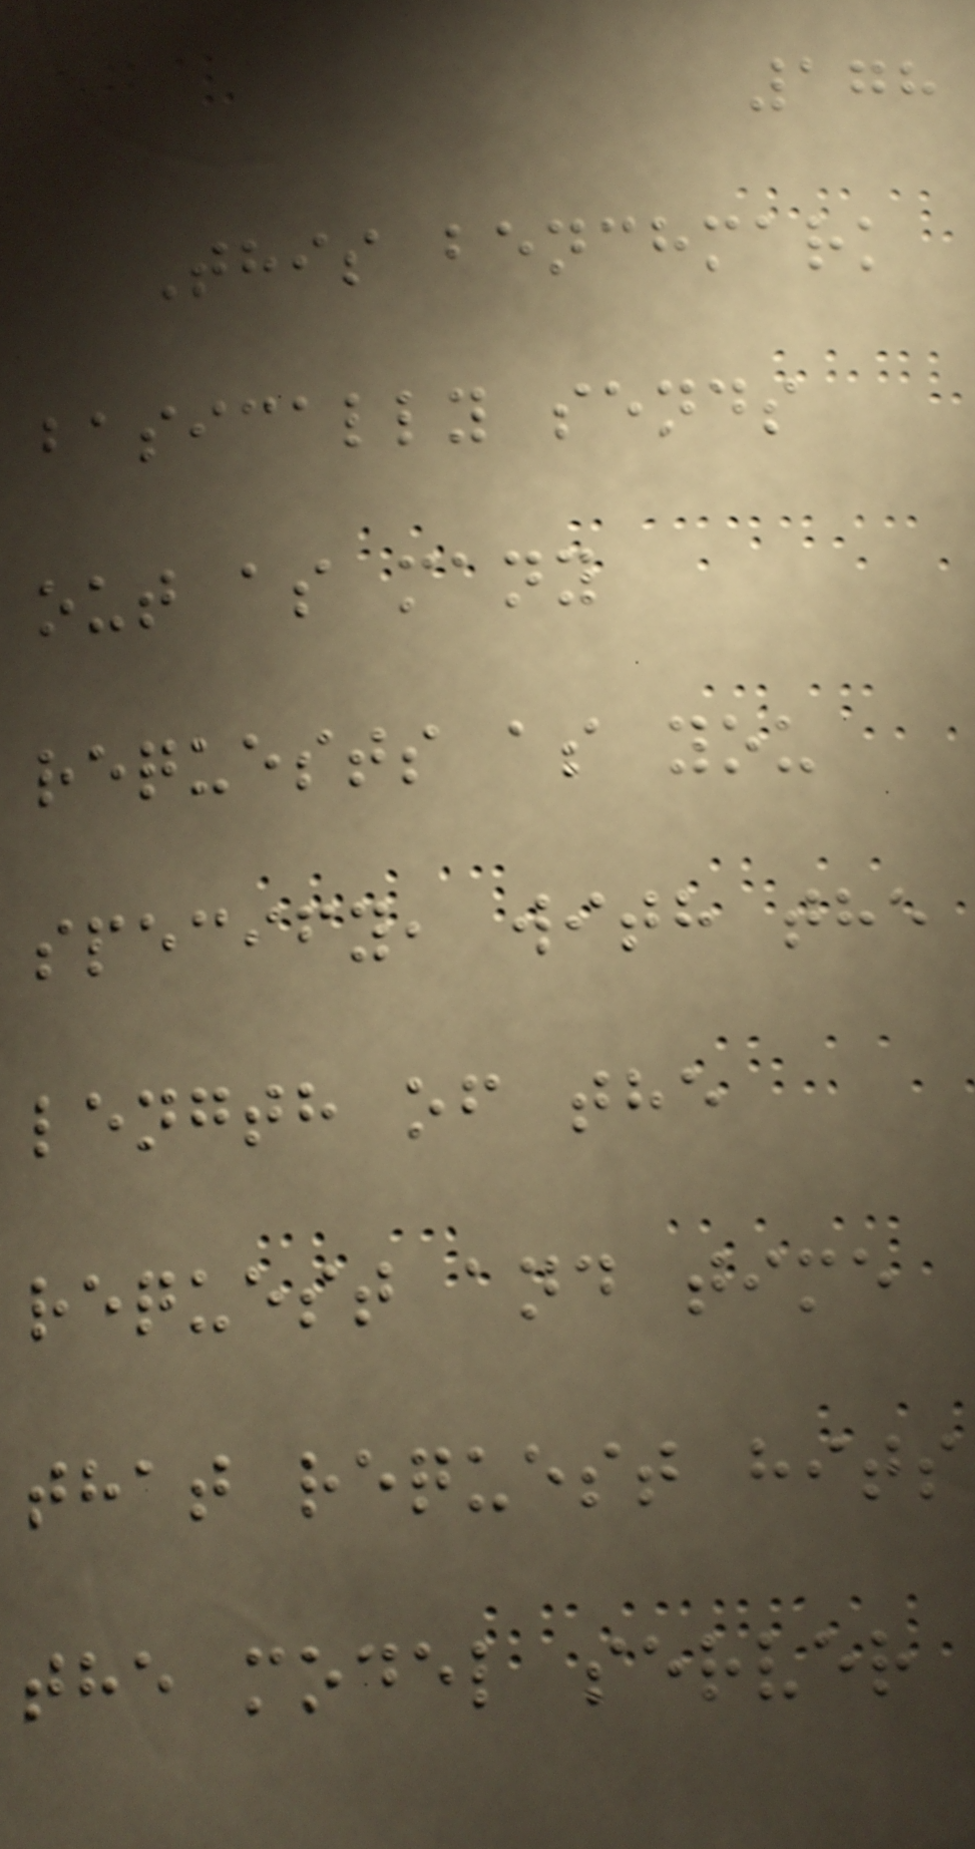178
This benchmark
basically sends
out as many
requests as you
specify, with the
length of the
request and time
that request hits
the model server
